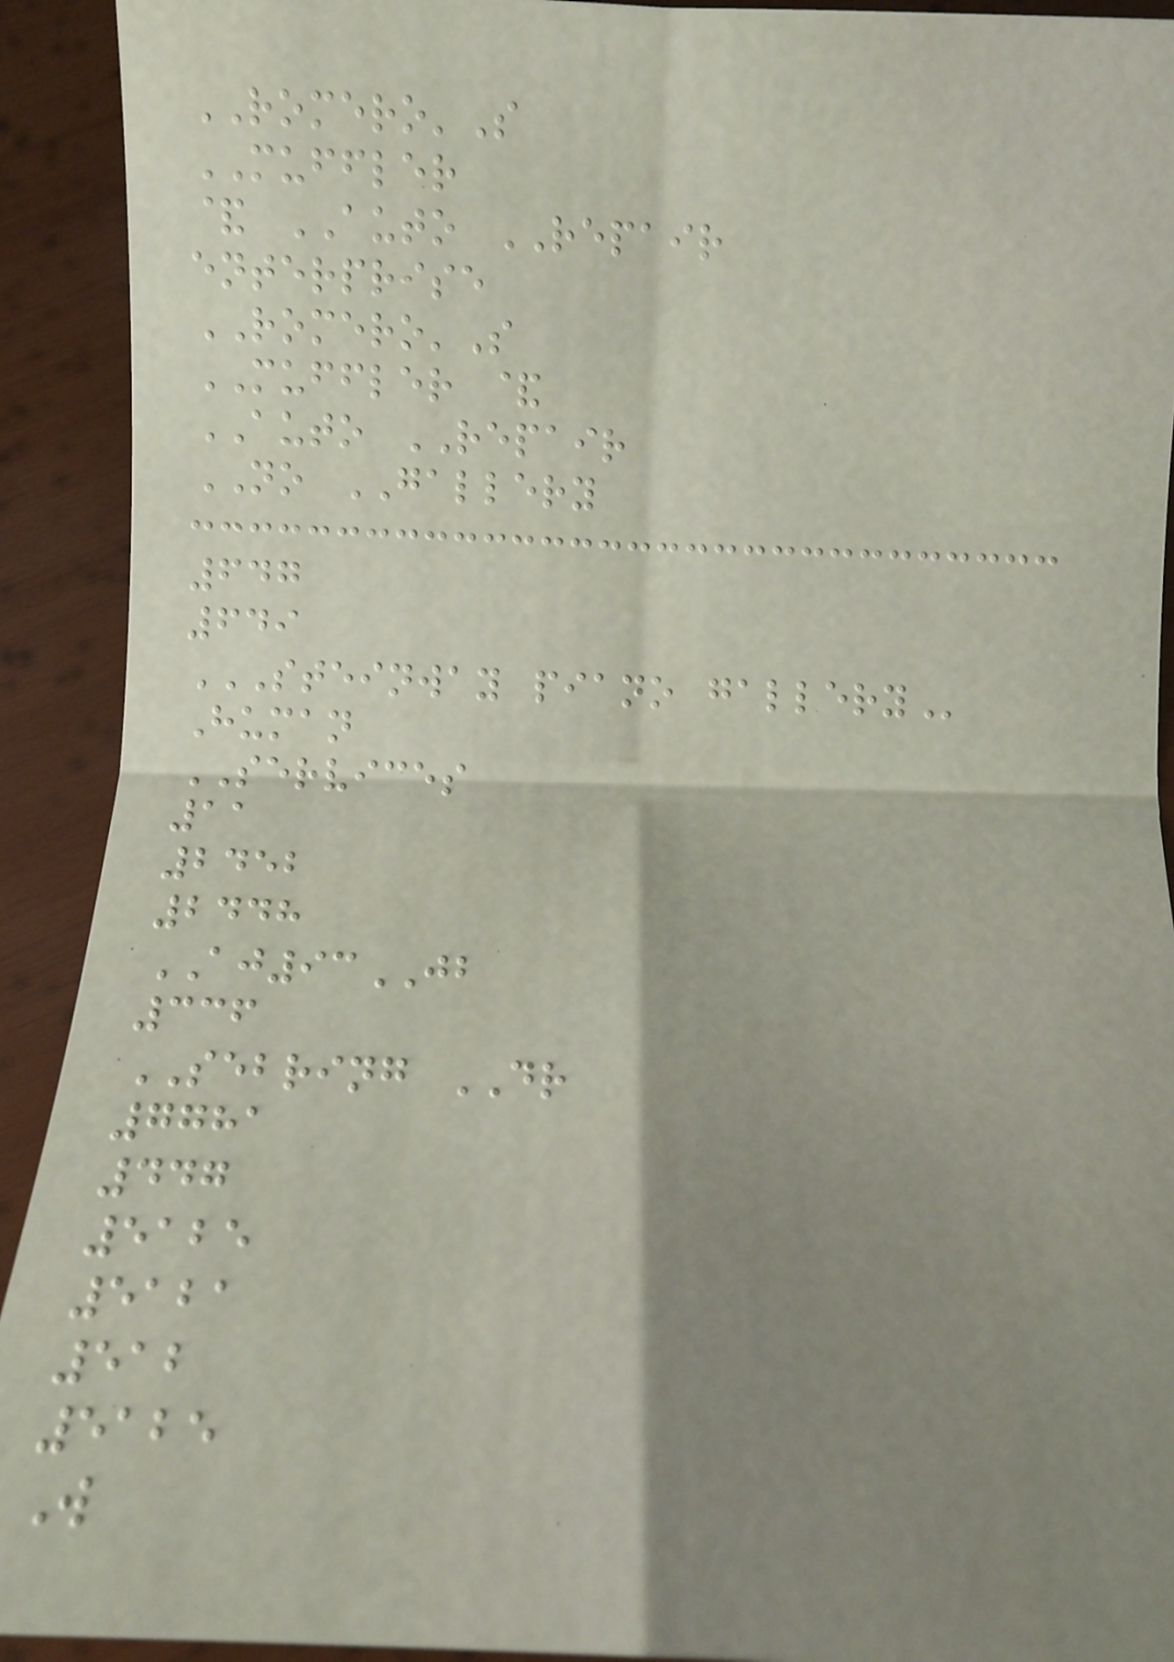ROMERO'S
MUFFLER
& AUTO REPAIR
enterprise
ROMERO'S
MUFFLER &
AUTO REPAIR
NO GALLERY
647
649
STEINWAY PIANO GALLERY
Human
SERVICES
11
2452
2448
AJ93JB
336
SEBRING DR
7781
447
5125
5121
512
5125
W
